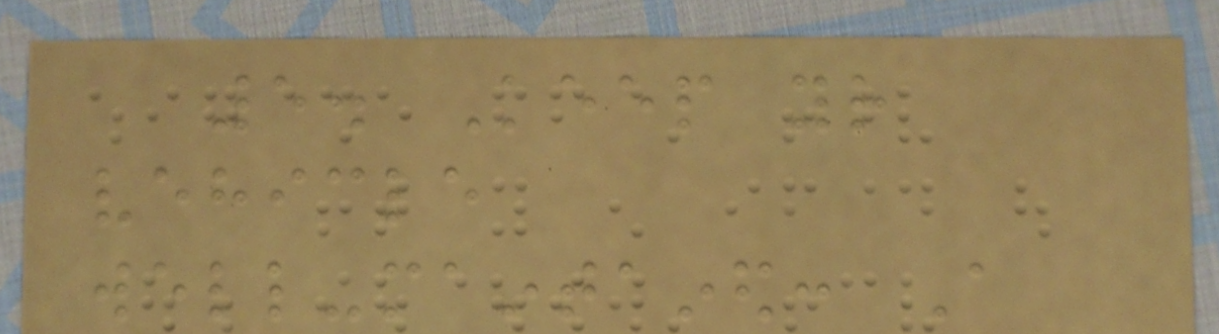5. Keep your
vehicle
well-maintained: A
